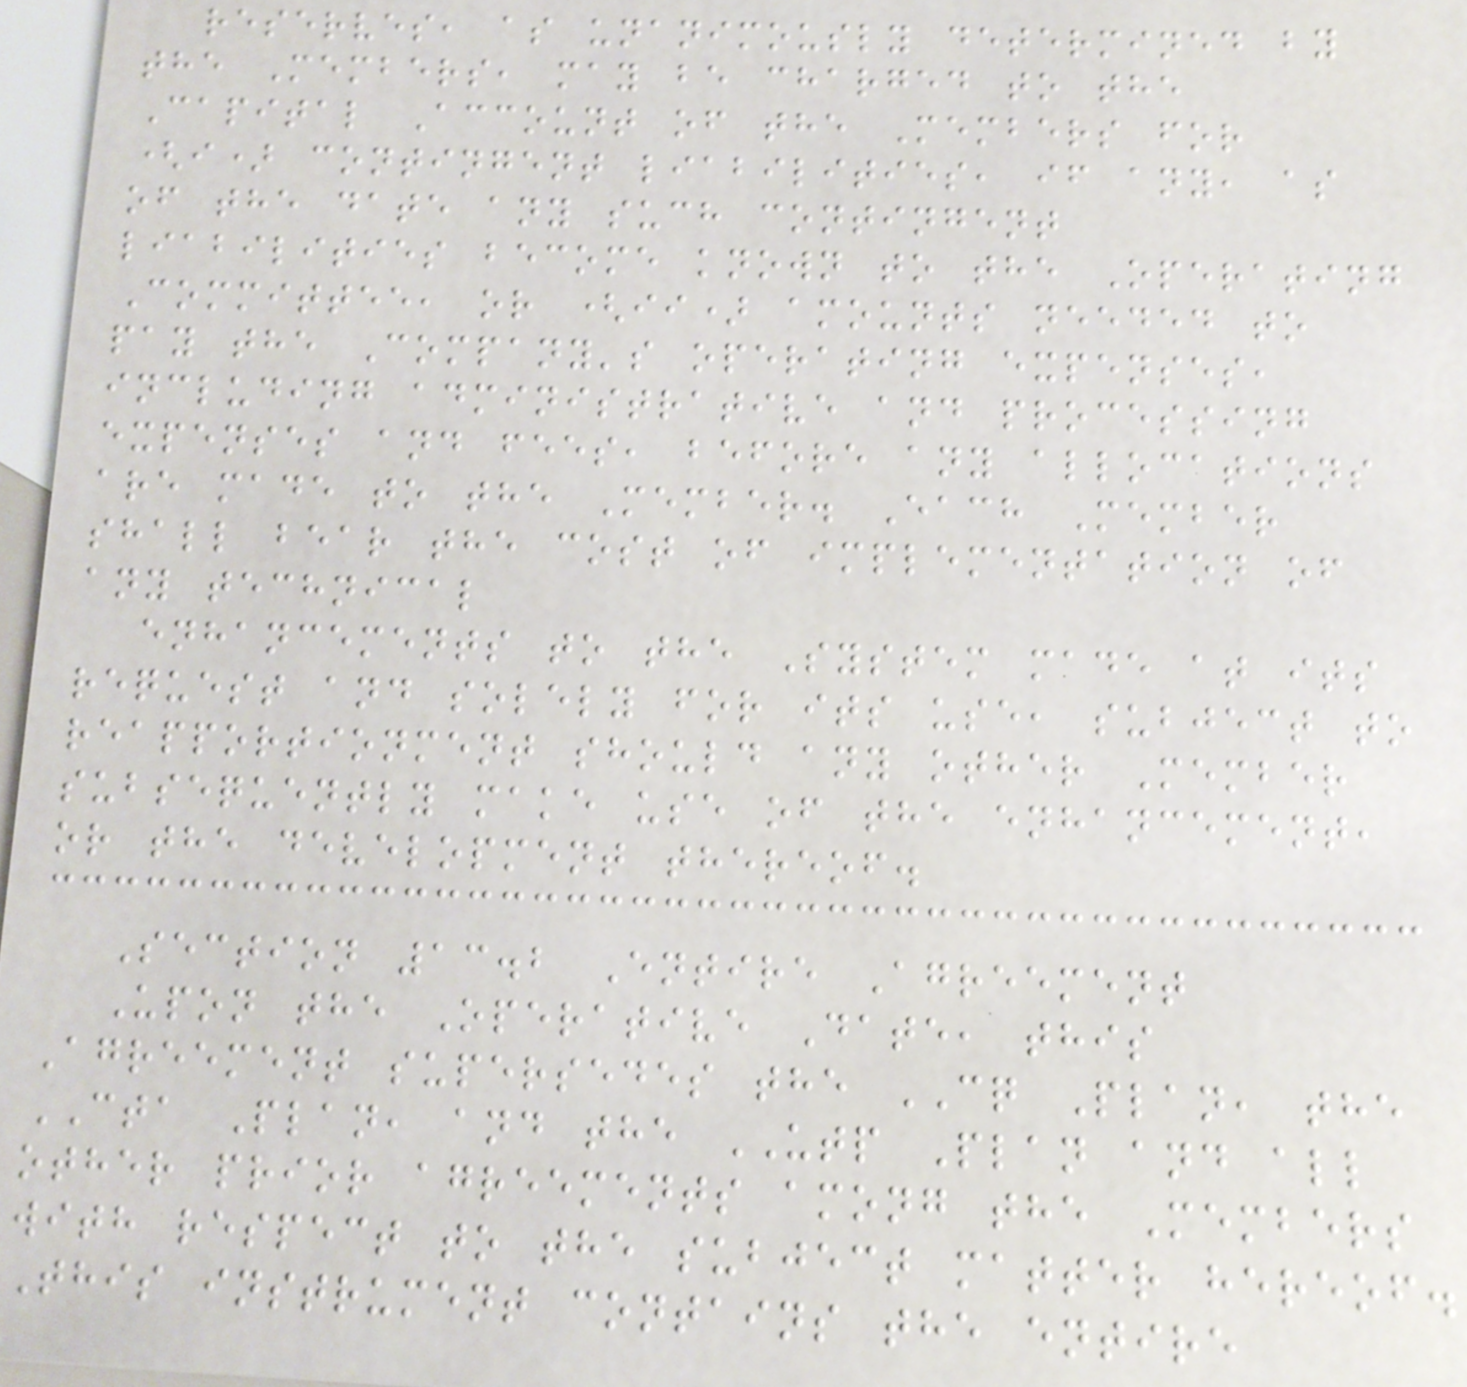reserves, as unanimously determined by
the Members, may be charged to the
Capital Account of the Members for
(i) contingent liabilities, if any, as
of the date any such contingent
liabilities become known to the Operating
Committee, or (ii) amounts needed to
pay the Company's operating expenses,
including administrative and processing
expenses and fees, before any allocations
are made to the Member. Each Member
shall bear the cost of implementation of
any technical
enhancements to the System made at its
request and solely for its use, subject to
reapportionment should any other Member
subsequently make use of the enhancement,
or the development thereof.
Section 13.2 Entire Agreement
Upon the Operative Date, this
Agreement supersedes the CQ Plan, the
CTA Plan, and the UTP Plan and all
other prior agreements among the Members
with respect to the subject matter hereof.
This instrument contains the entire
